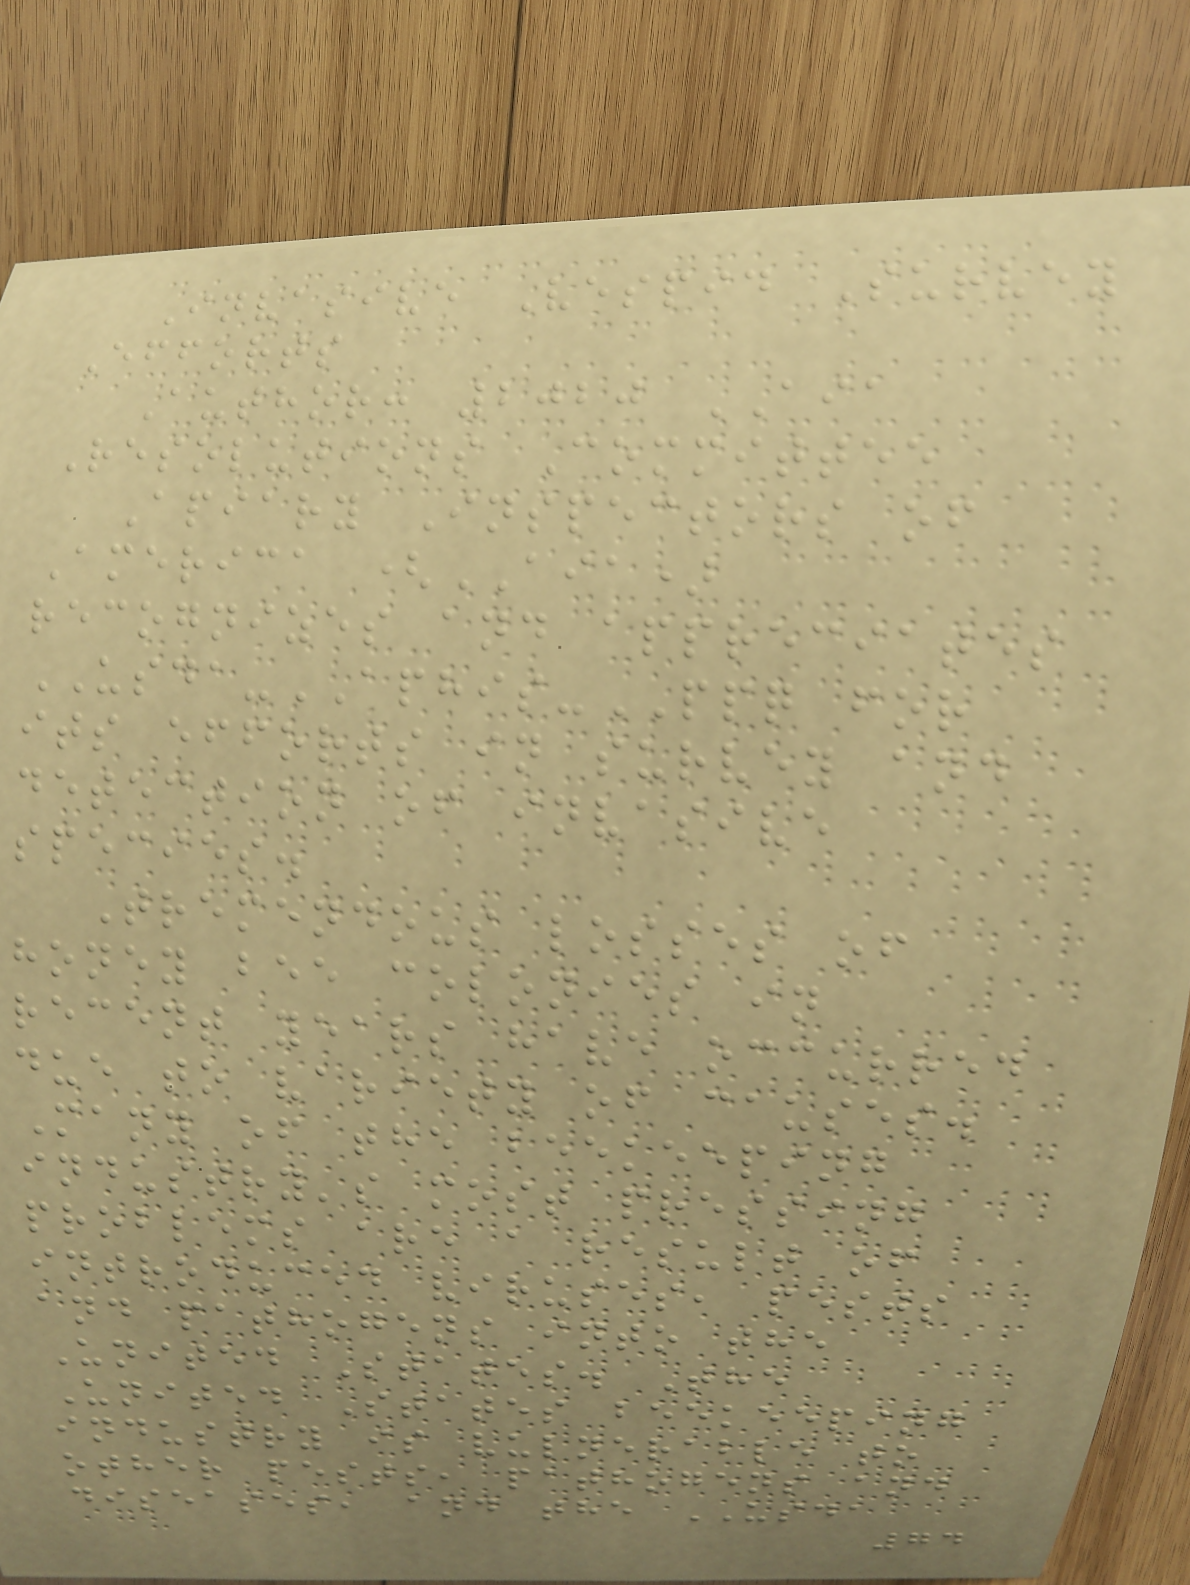Invasive Vespid Survey
Efforts
Author: 2020 AIA
Resolutions Committee
Apiary Inspectors of
America (AIA)
recognizes and appreciates
USDA-APHIS-PPQ for
its efforts in survey and
detection of invasive
species.
Tremendous losses of
honey bee colonies in
recent years have occurred
due to variety of causes.
Many of the beekeeping
industry's most pressing
problems are a result of
introduced viruses, pests
and pathogens into the
United States. The
United States beekeeping
industry is vulnerable to
other pests, pathogens and
diseases, and the USDA
74
